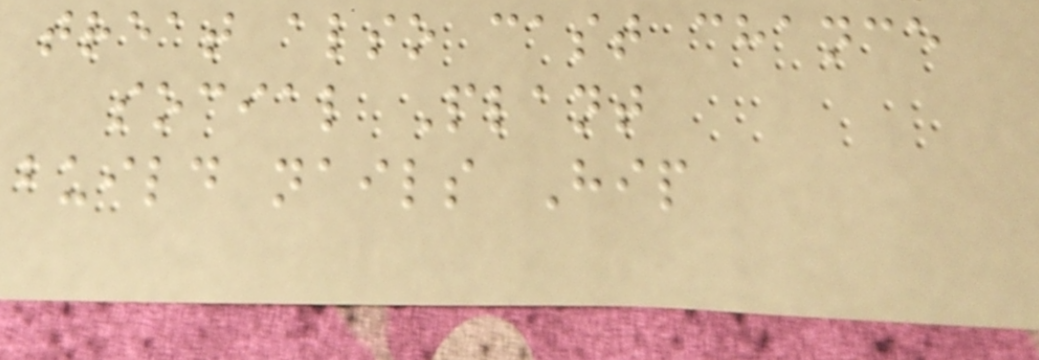treat also cast chance
social Plant
build nails Hip
